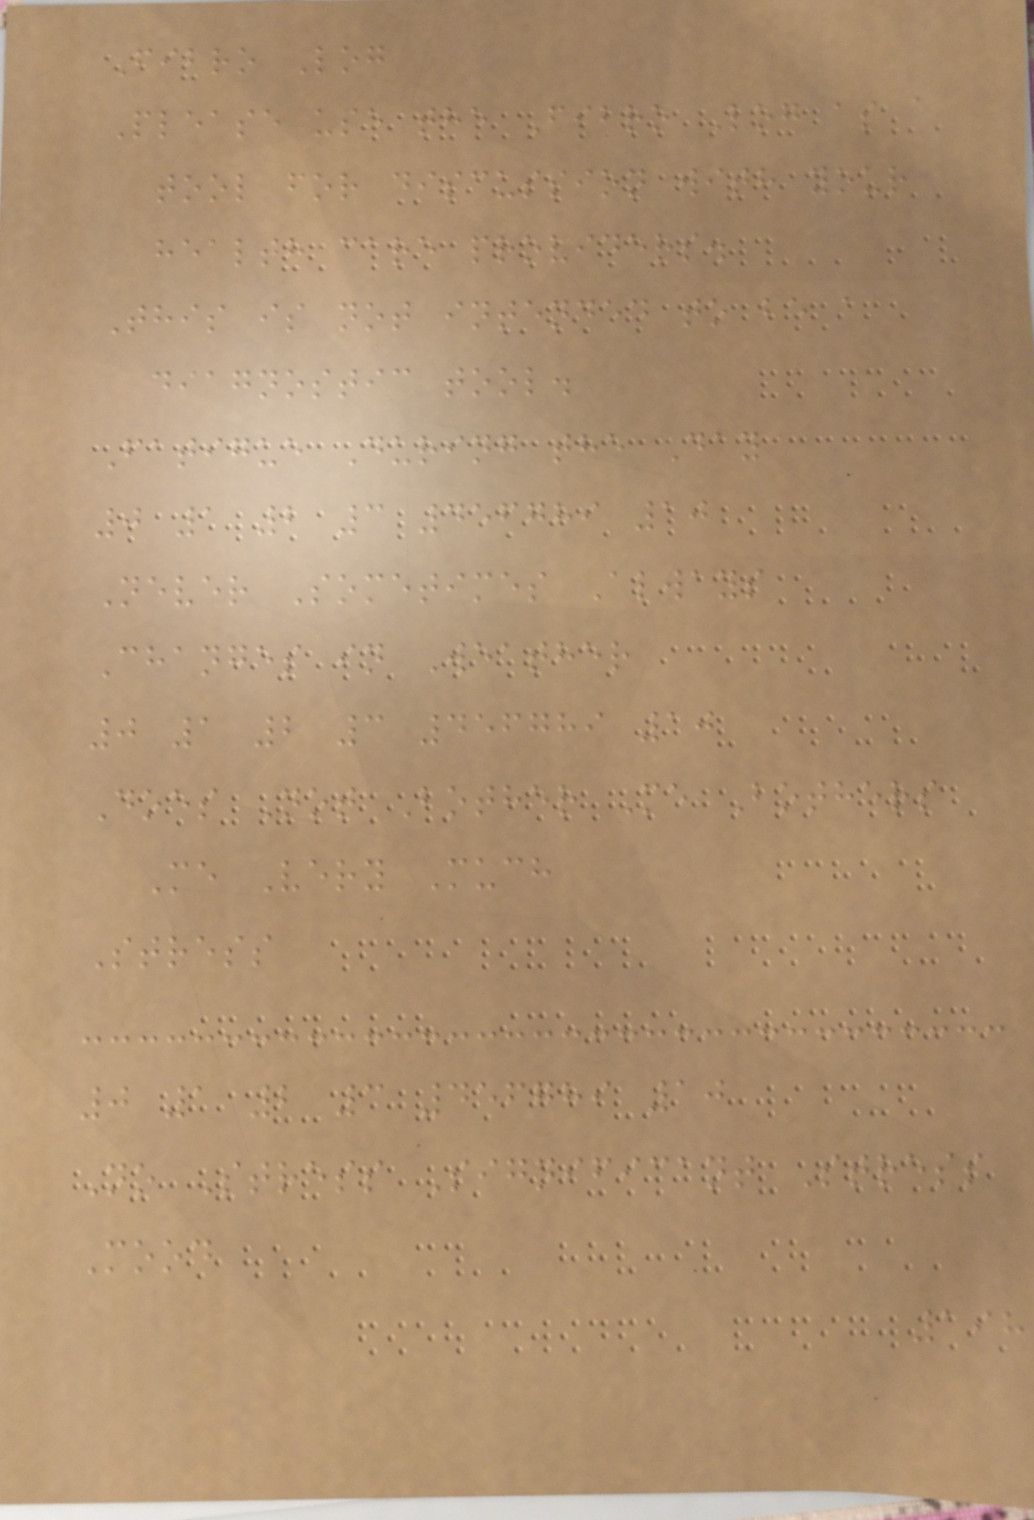Fibro Log
Please use the Fibro Log as a
tool for discussion with your
health care providers.
This is not intended to be a
diagnostic tool.
Fatigue During the Day
0 1 2 3 456789 10
Never Sometimes Always
Changes in Weather
0 1 2 3 456789 10
Does Not Bother Me Bothers
Me Very Much
Stress
0 1 2 3 456789 10
No Stress Significant Stress
Mood
198
